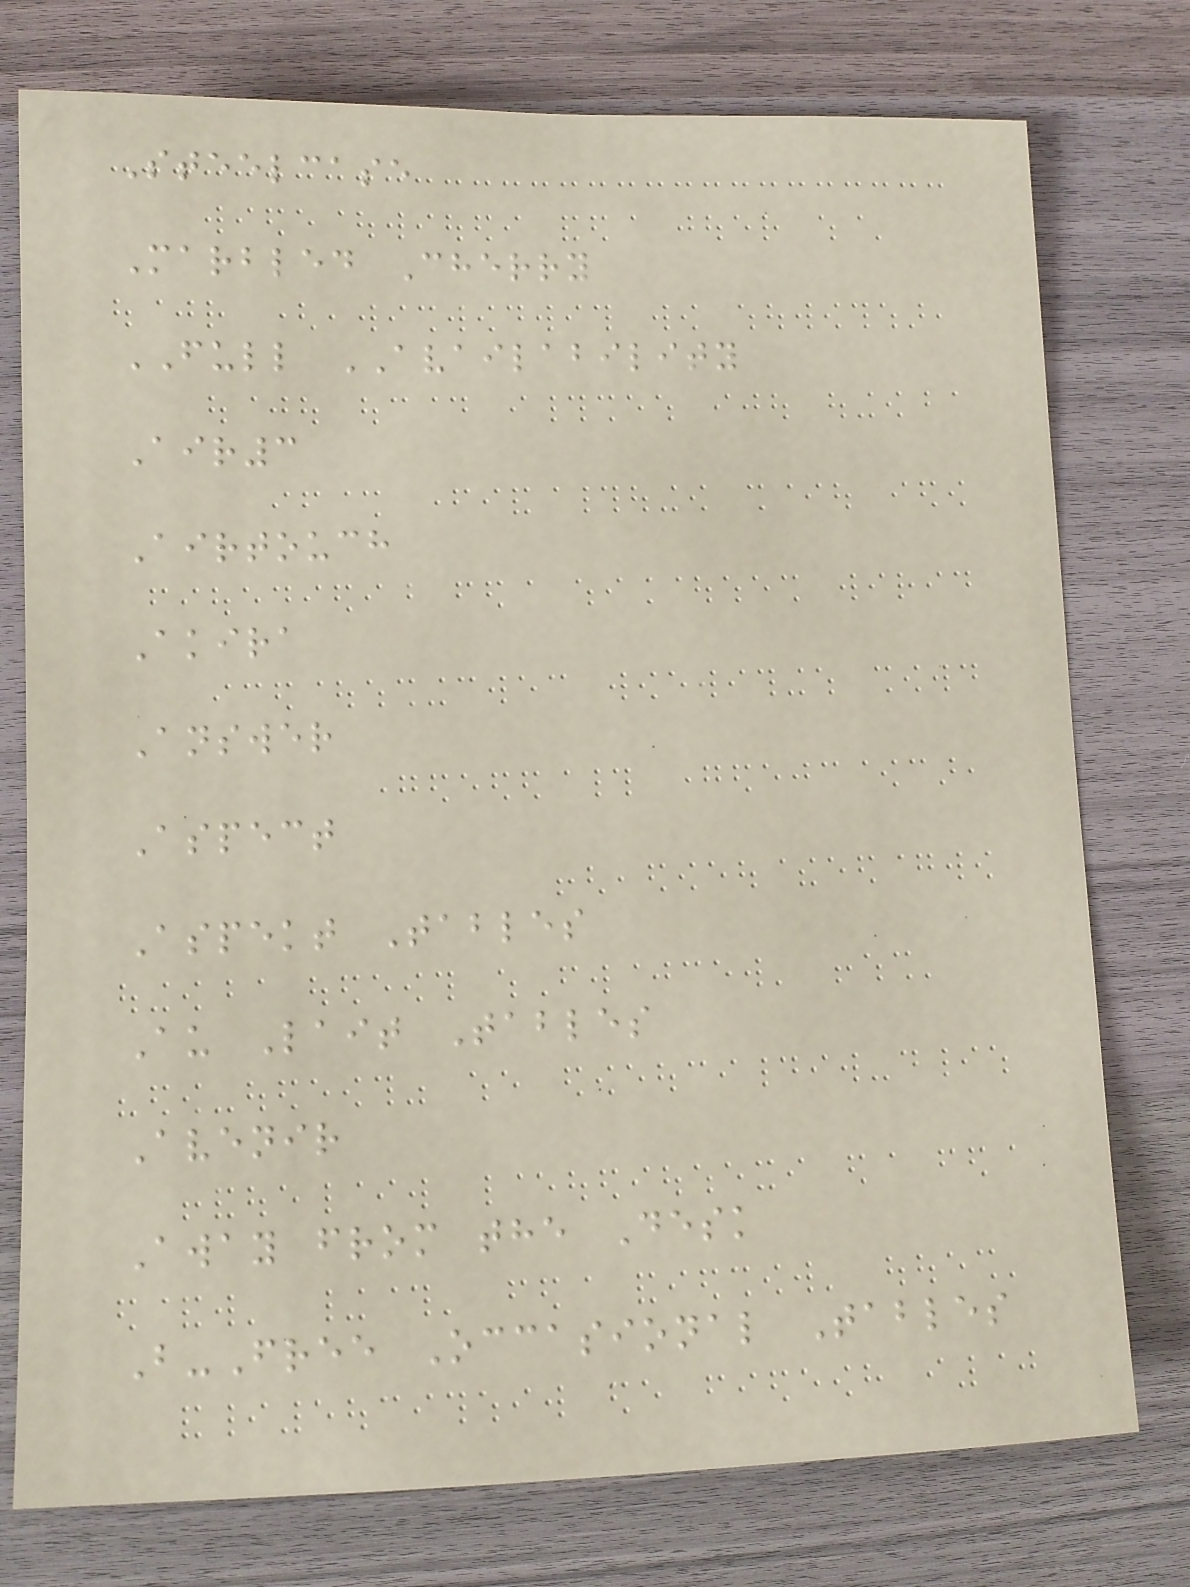Steelcase
Marbled Cherry
FULL AVAILABILITY
Air3
Airtouch
Akira
Answer
Aspect
Aspekt Tables
Au Lait Tables
Avenir
Away from the Desk
B-Free Occasional Tables
